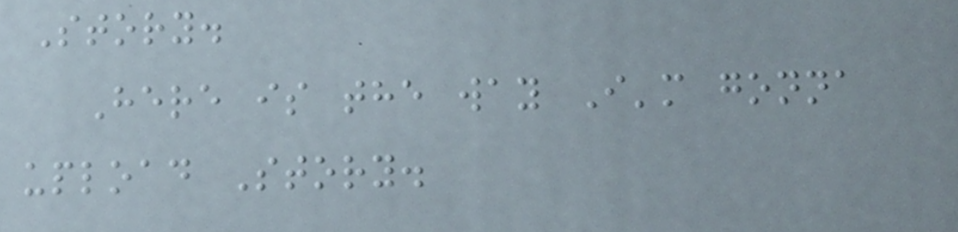Story.
Here is the way I'm gonna
upload Story.
